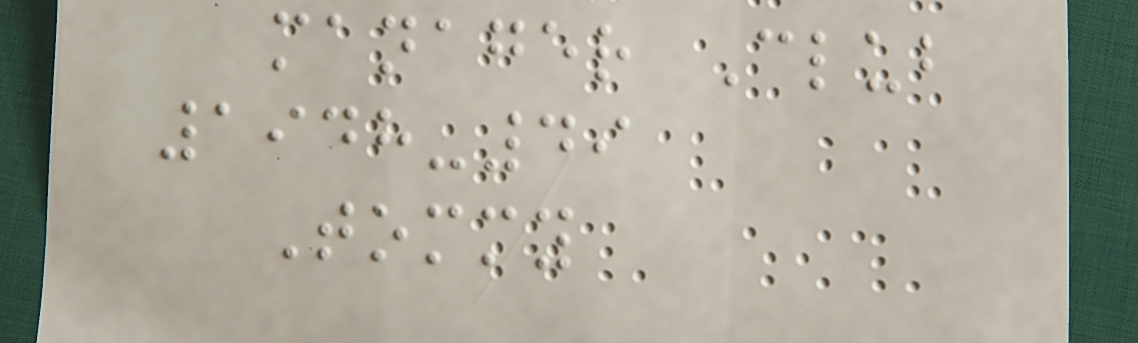manager Club
1948-49
Tommy
